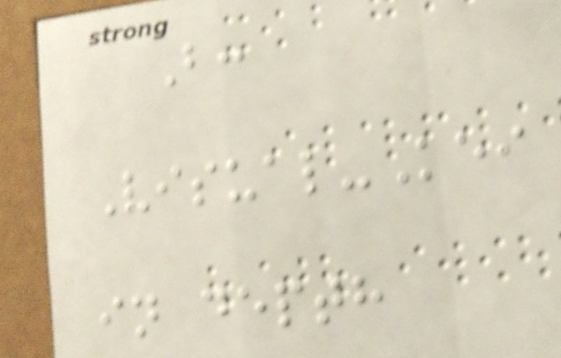B:
Visual-Kei
in depth
